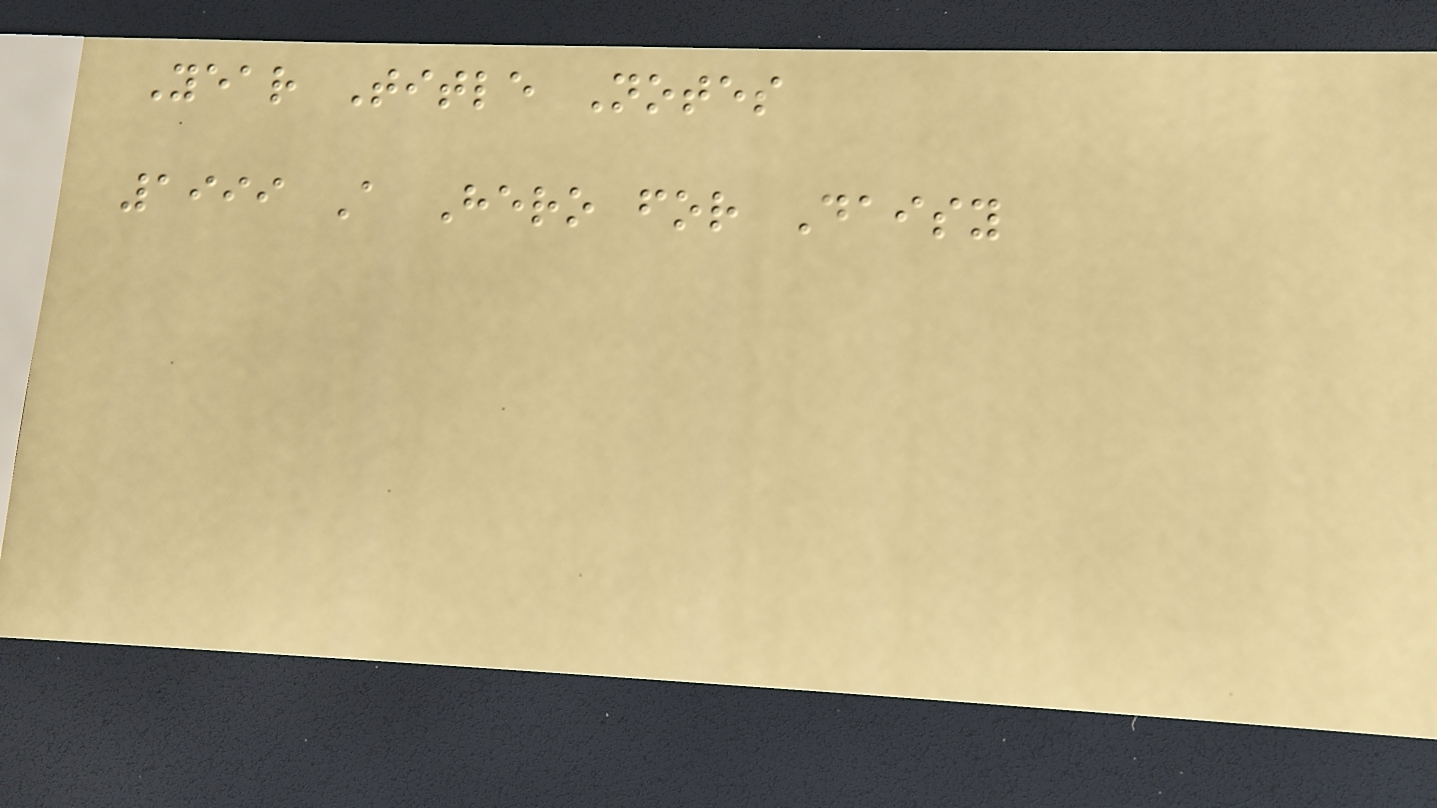Year Title Notes
1999 A Hero for Daisy
